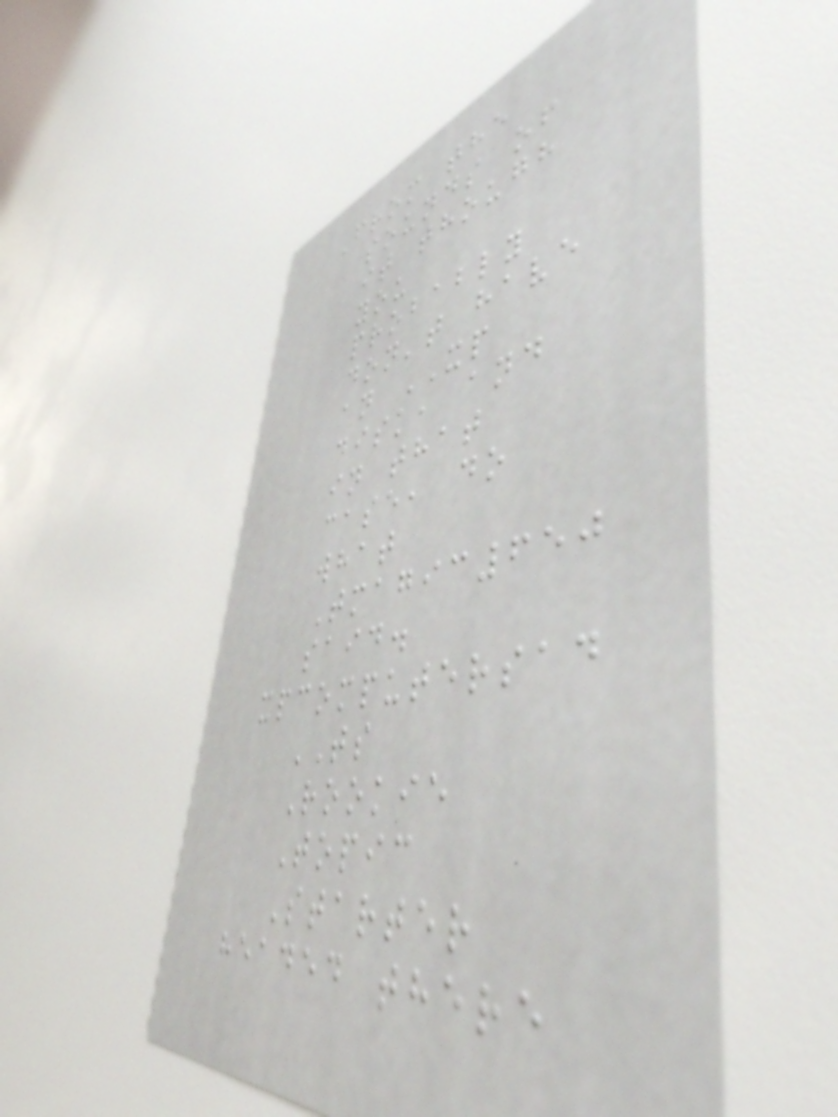From the
sounds of
it though
you
probably
don't have
an XP
disk, and
in that
case, do
what
Tmagic650
said.
xpcomputersad
TS
Rookie
Topic
Starter
headed there
